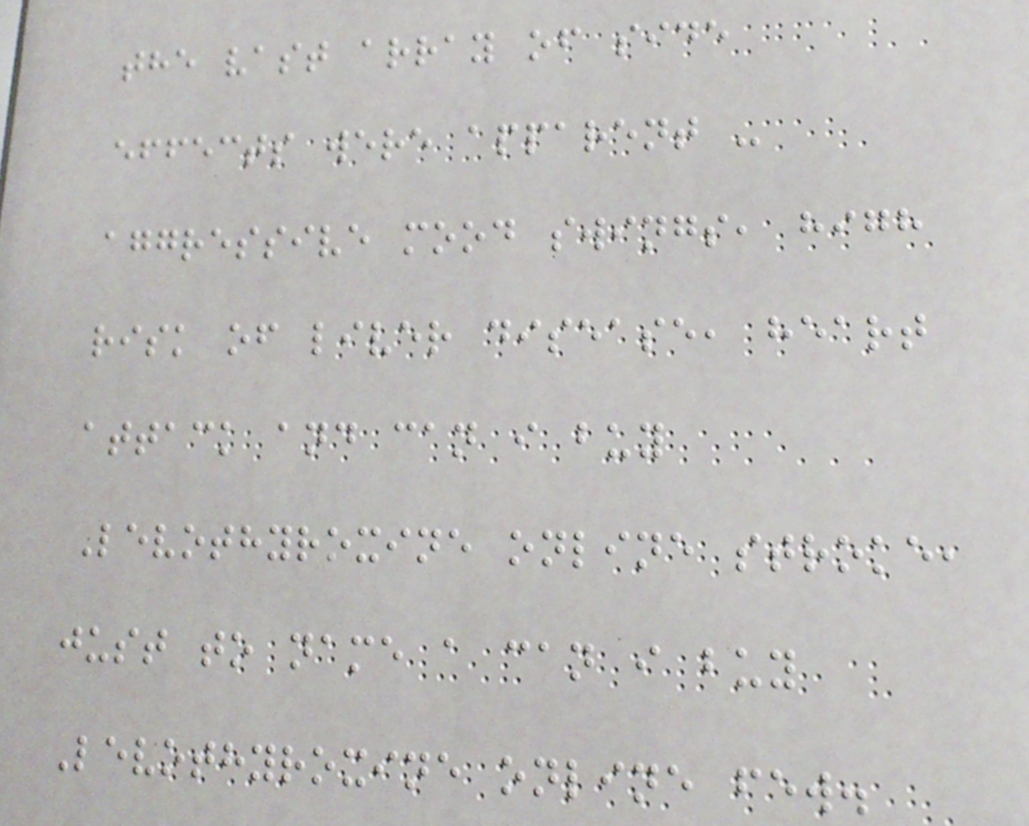the vast array of side
effects were apparent -
aggressive mood swings, high
risk of liver disease, heart
attack and can i buy
Levothyroxine online stroke,
just to name a can i buy
Levothyroxine online few.
